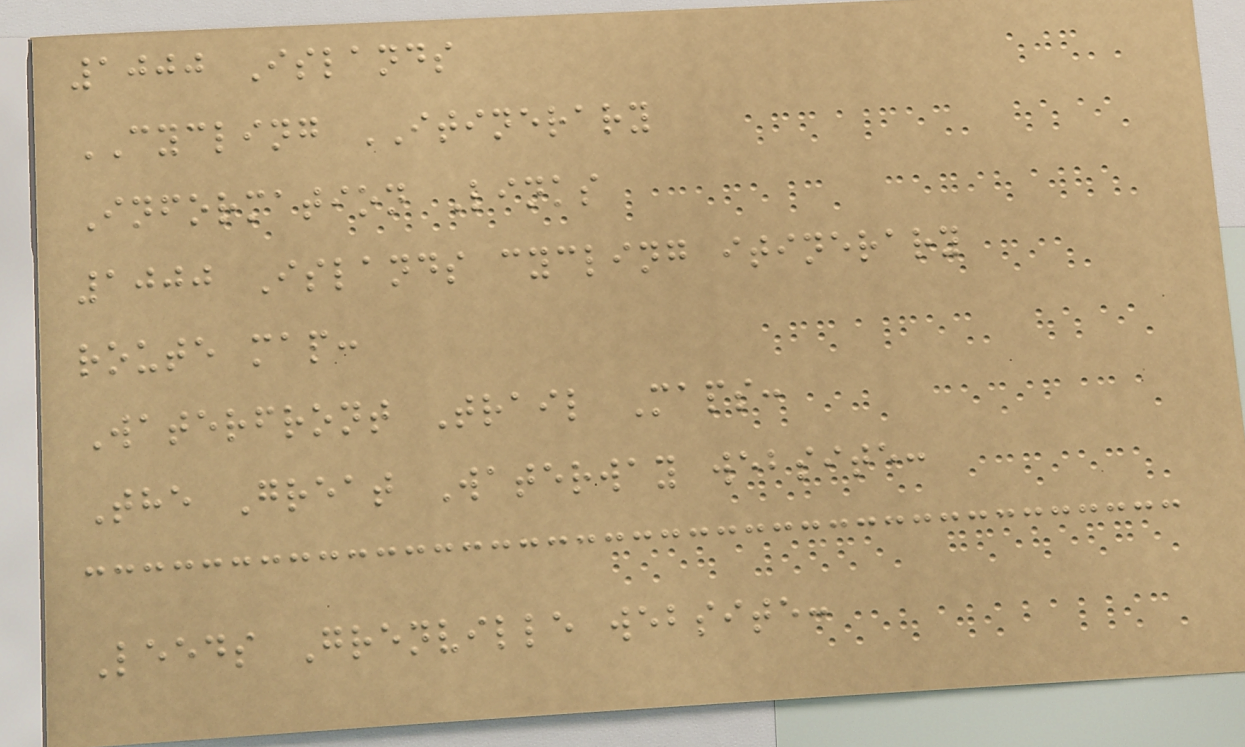1000 Islands
CYCLING ITINERARY
Information Links
1000 Islands cycling itinerary
route map:
Waterfront Trail Maps:
The Great Waterway website:
Leeds Grenville website:
